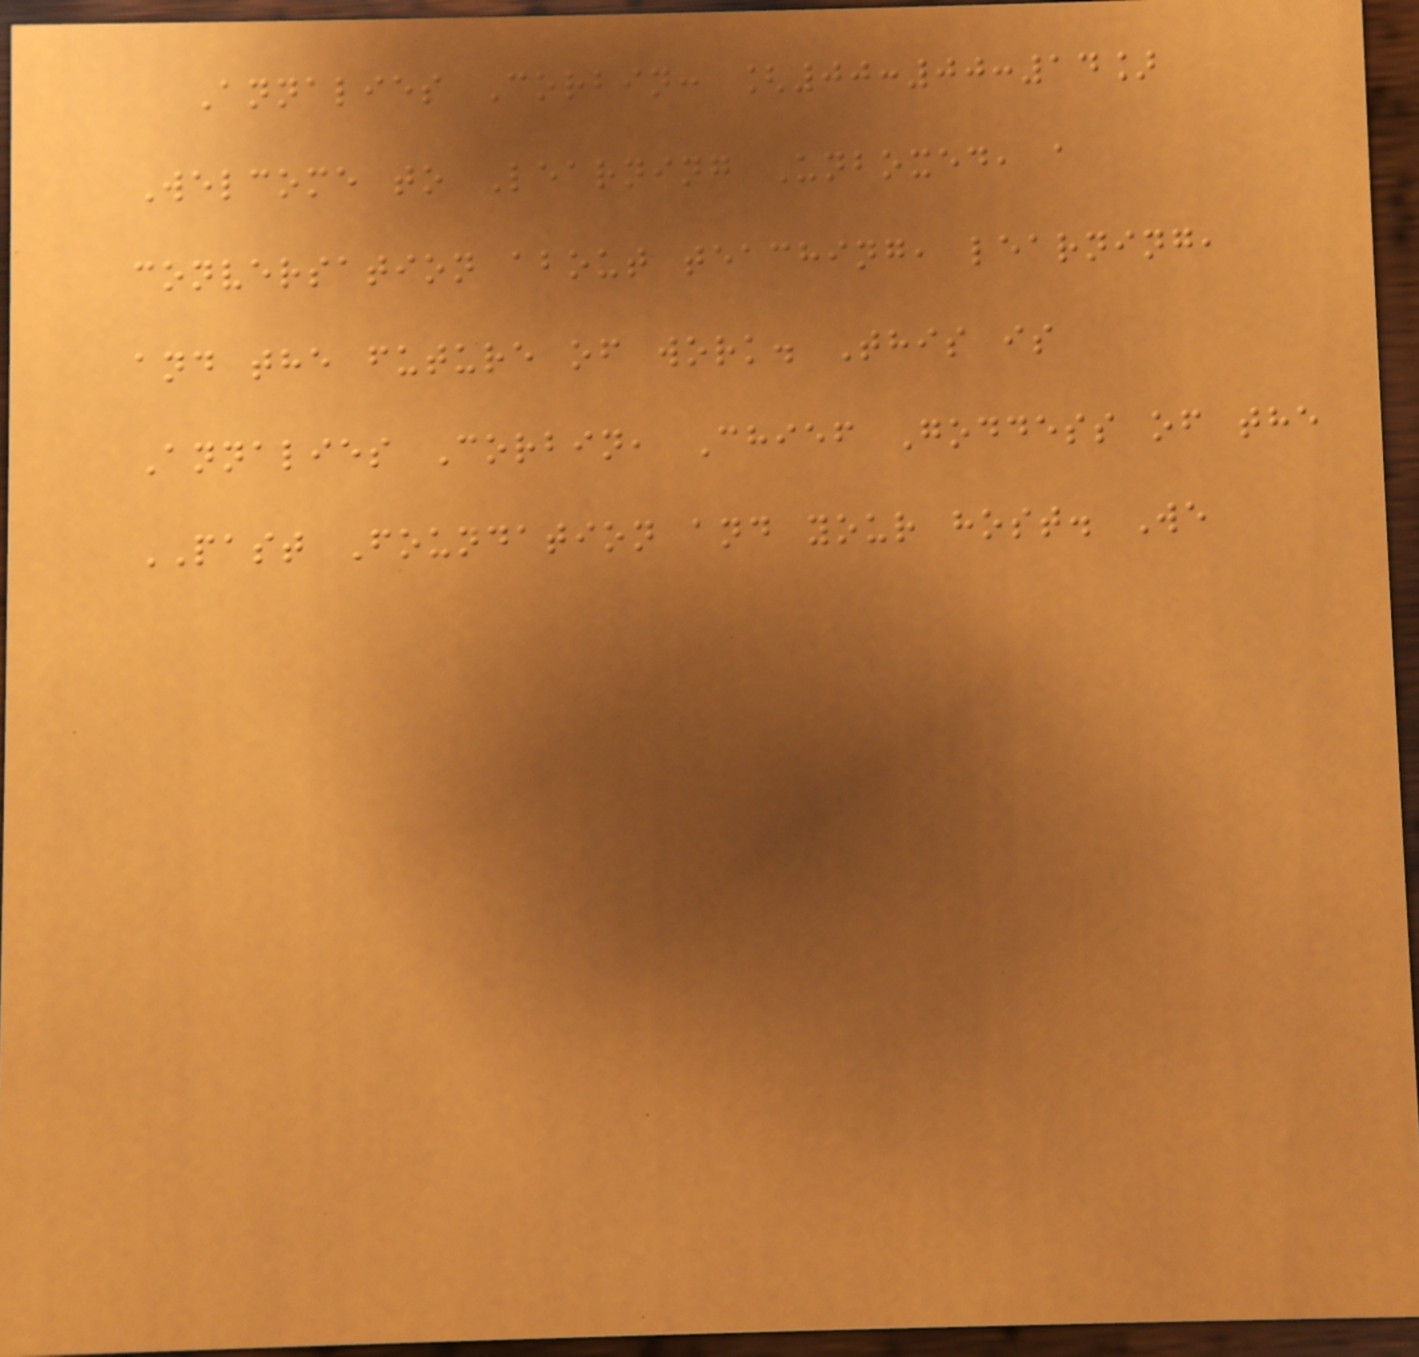Annalies Corbin: [00:00:14]
Welcome to Learning Unboxed, a
conversation about teaching, learning,
and the future of work. This is
Annalies Corbin, Chief Goddess of the
PAST Foundation and your host. We
